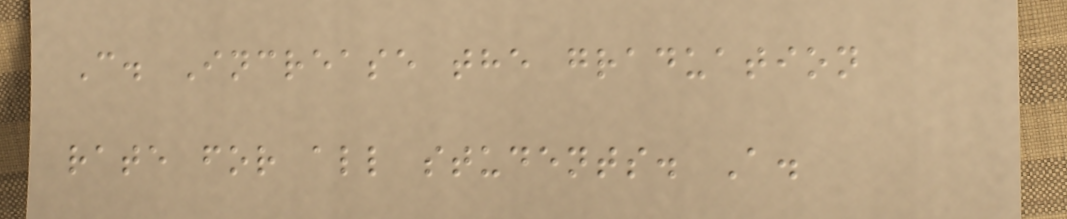C. Increase the graduation
rate for all students. A.
